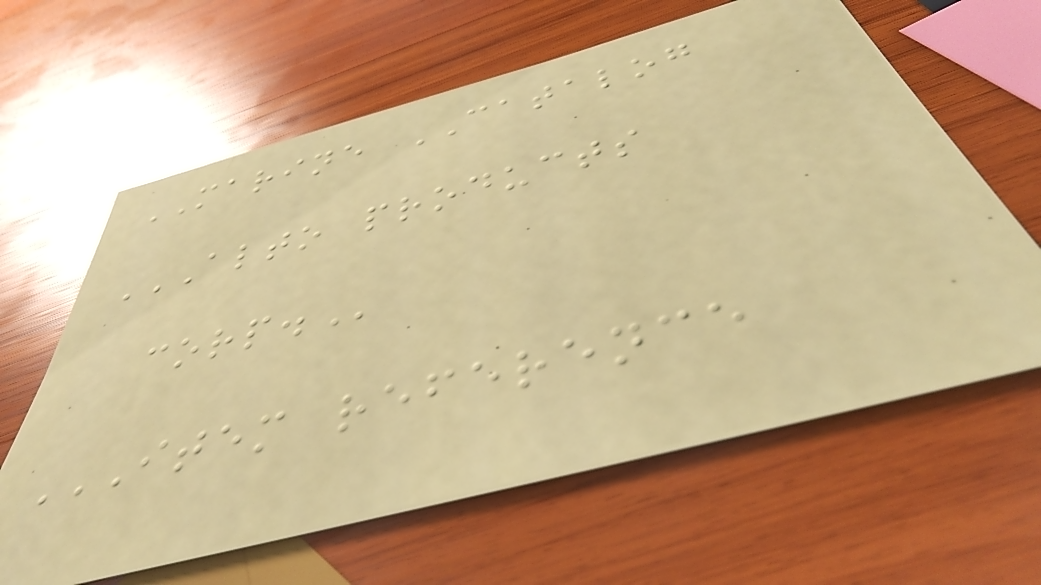MARINE CATALOG
ALTO PRODUCTS
CORP.
ITEM REFERENCE
